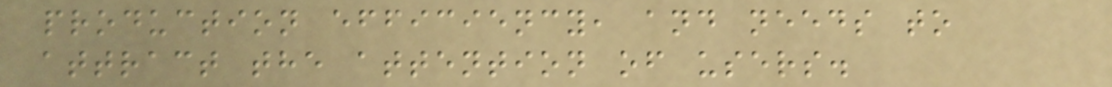production efficiency, and needs to
attract the attention of users.
